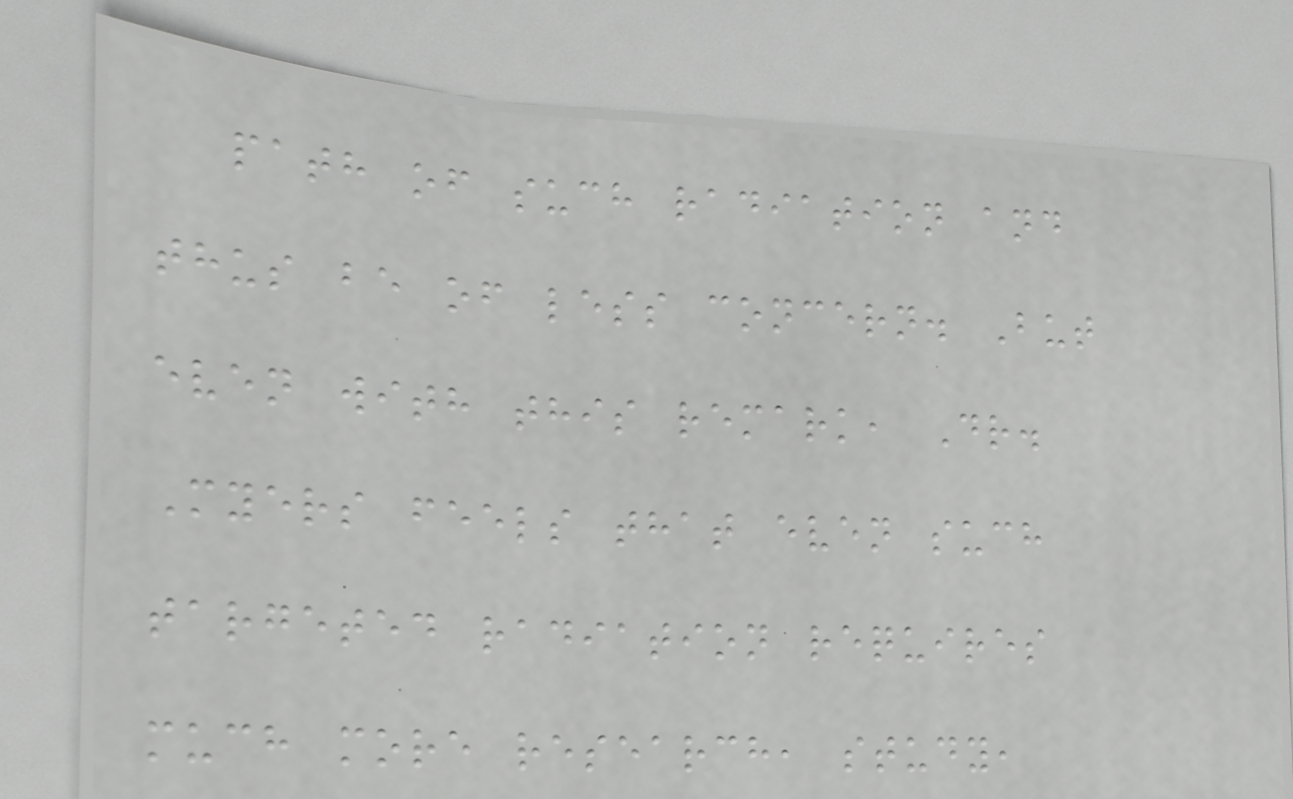path of such radiation and
thus be of less concern. But
even with this remark, Dr.
Myers feels that even such
targeted radiation requires
much more research, study,
